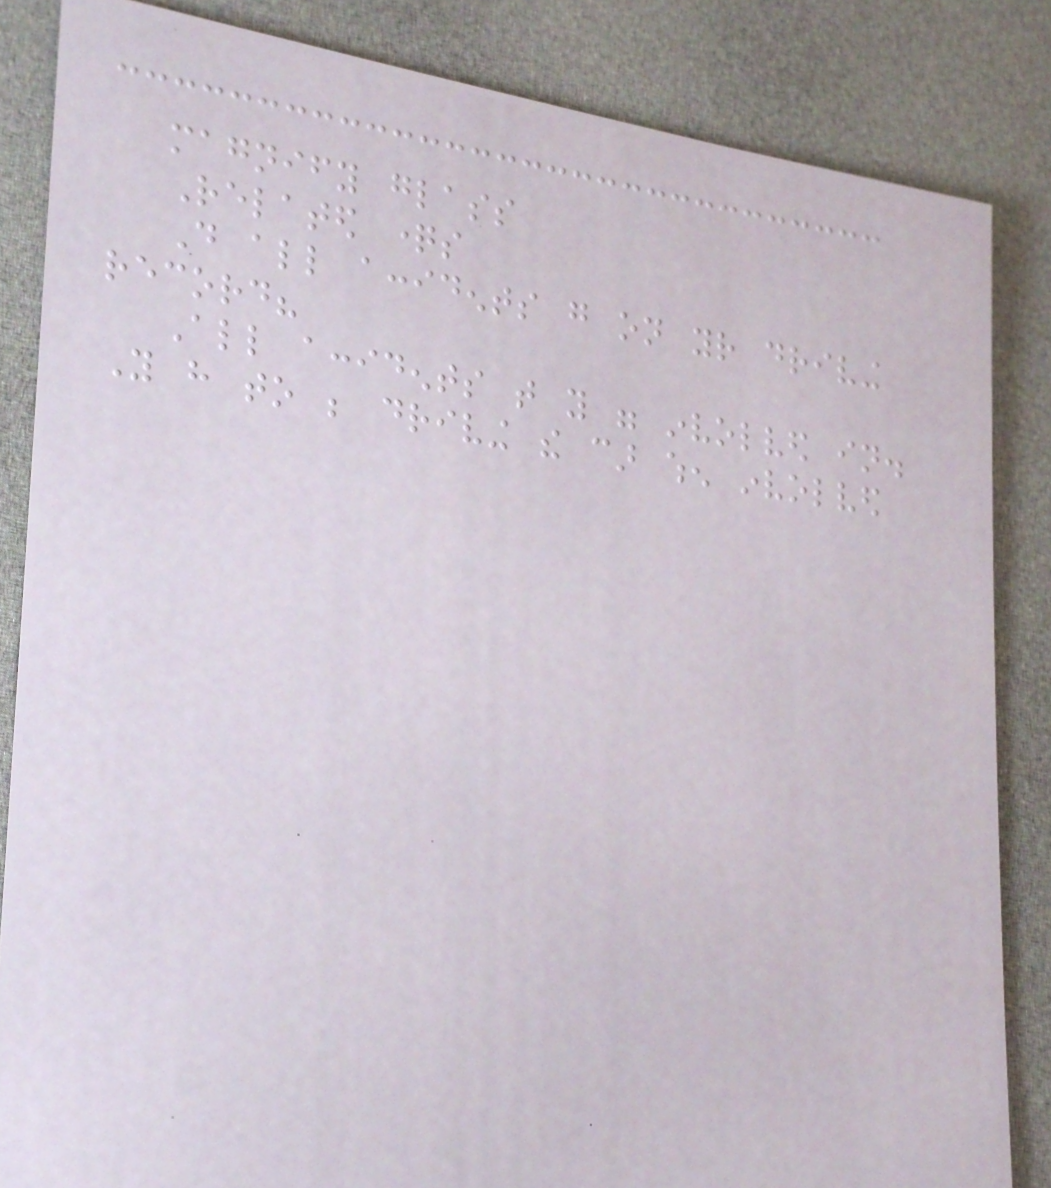magnify glass
Related questions
Do all accidents go on your driving
record?
All accidents that you were involved in.
You have to be driving the car when involved
